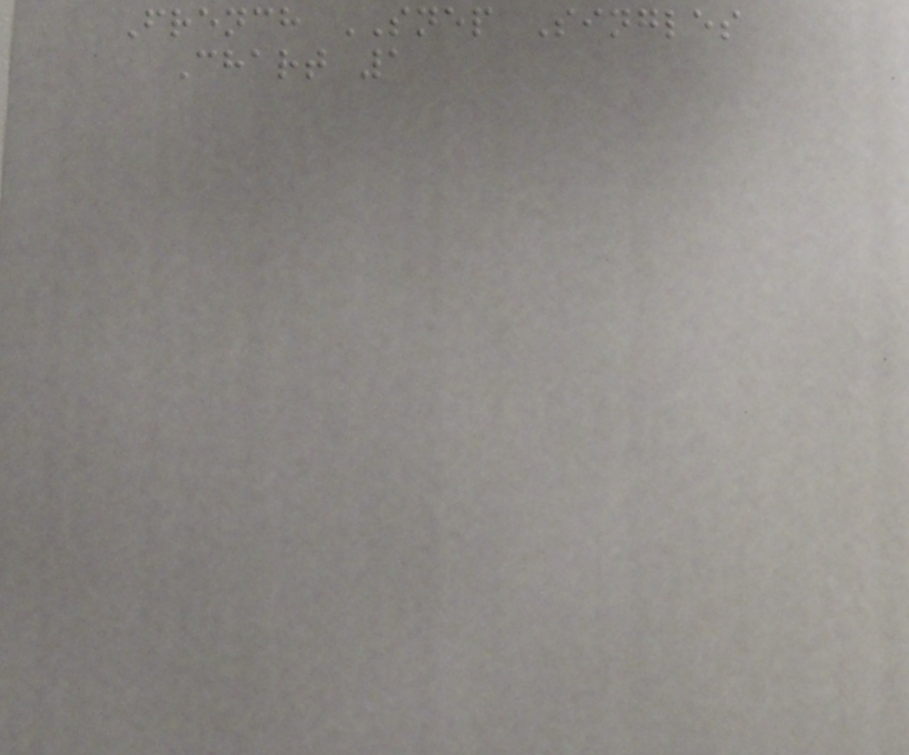French SNEP Singles
Chart 1
